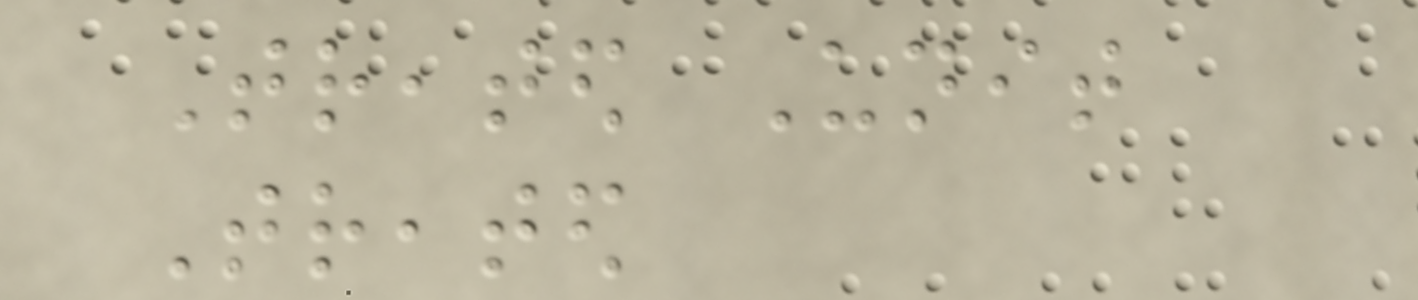Treated Unit
Treated
